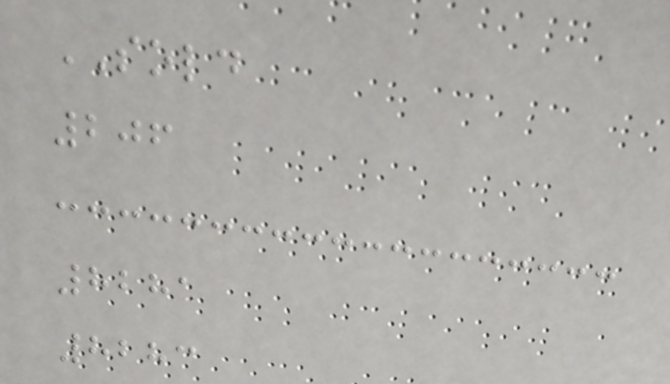SOLD
206
8281
8283
